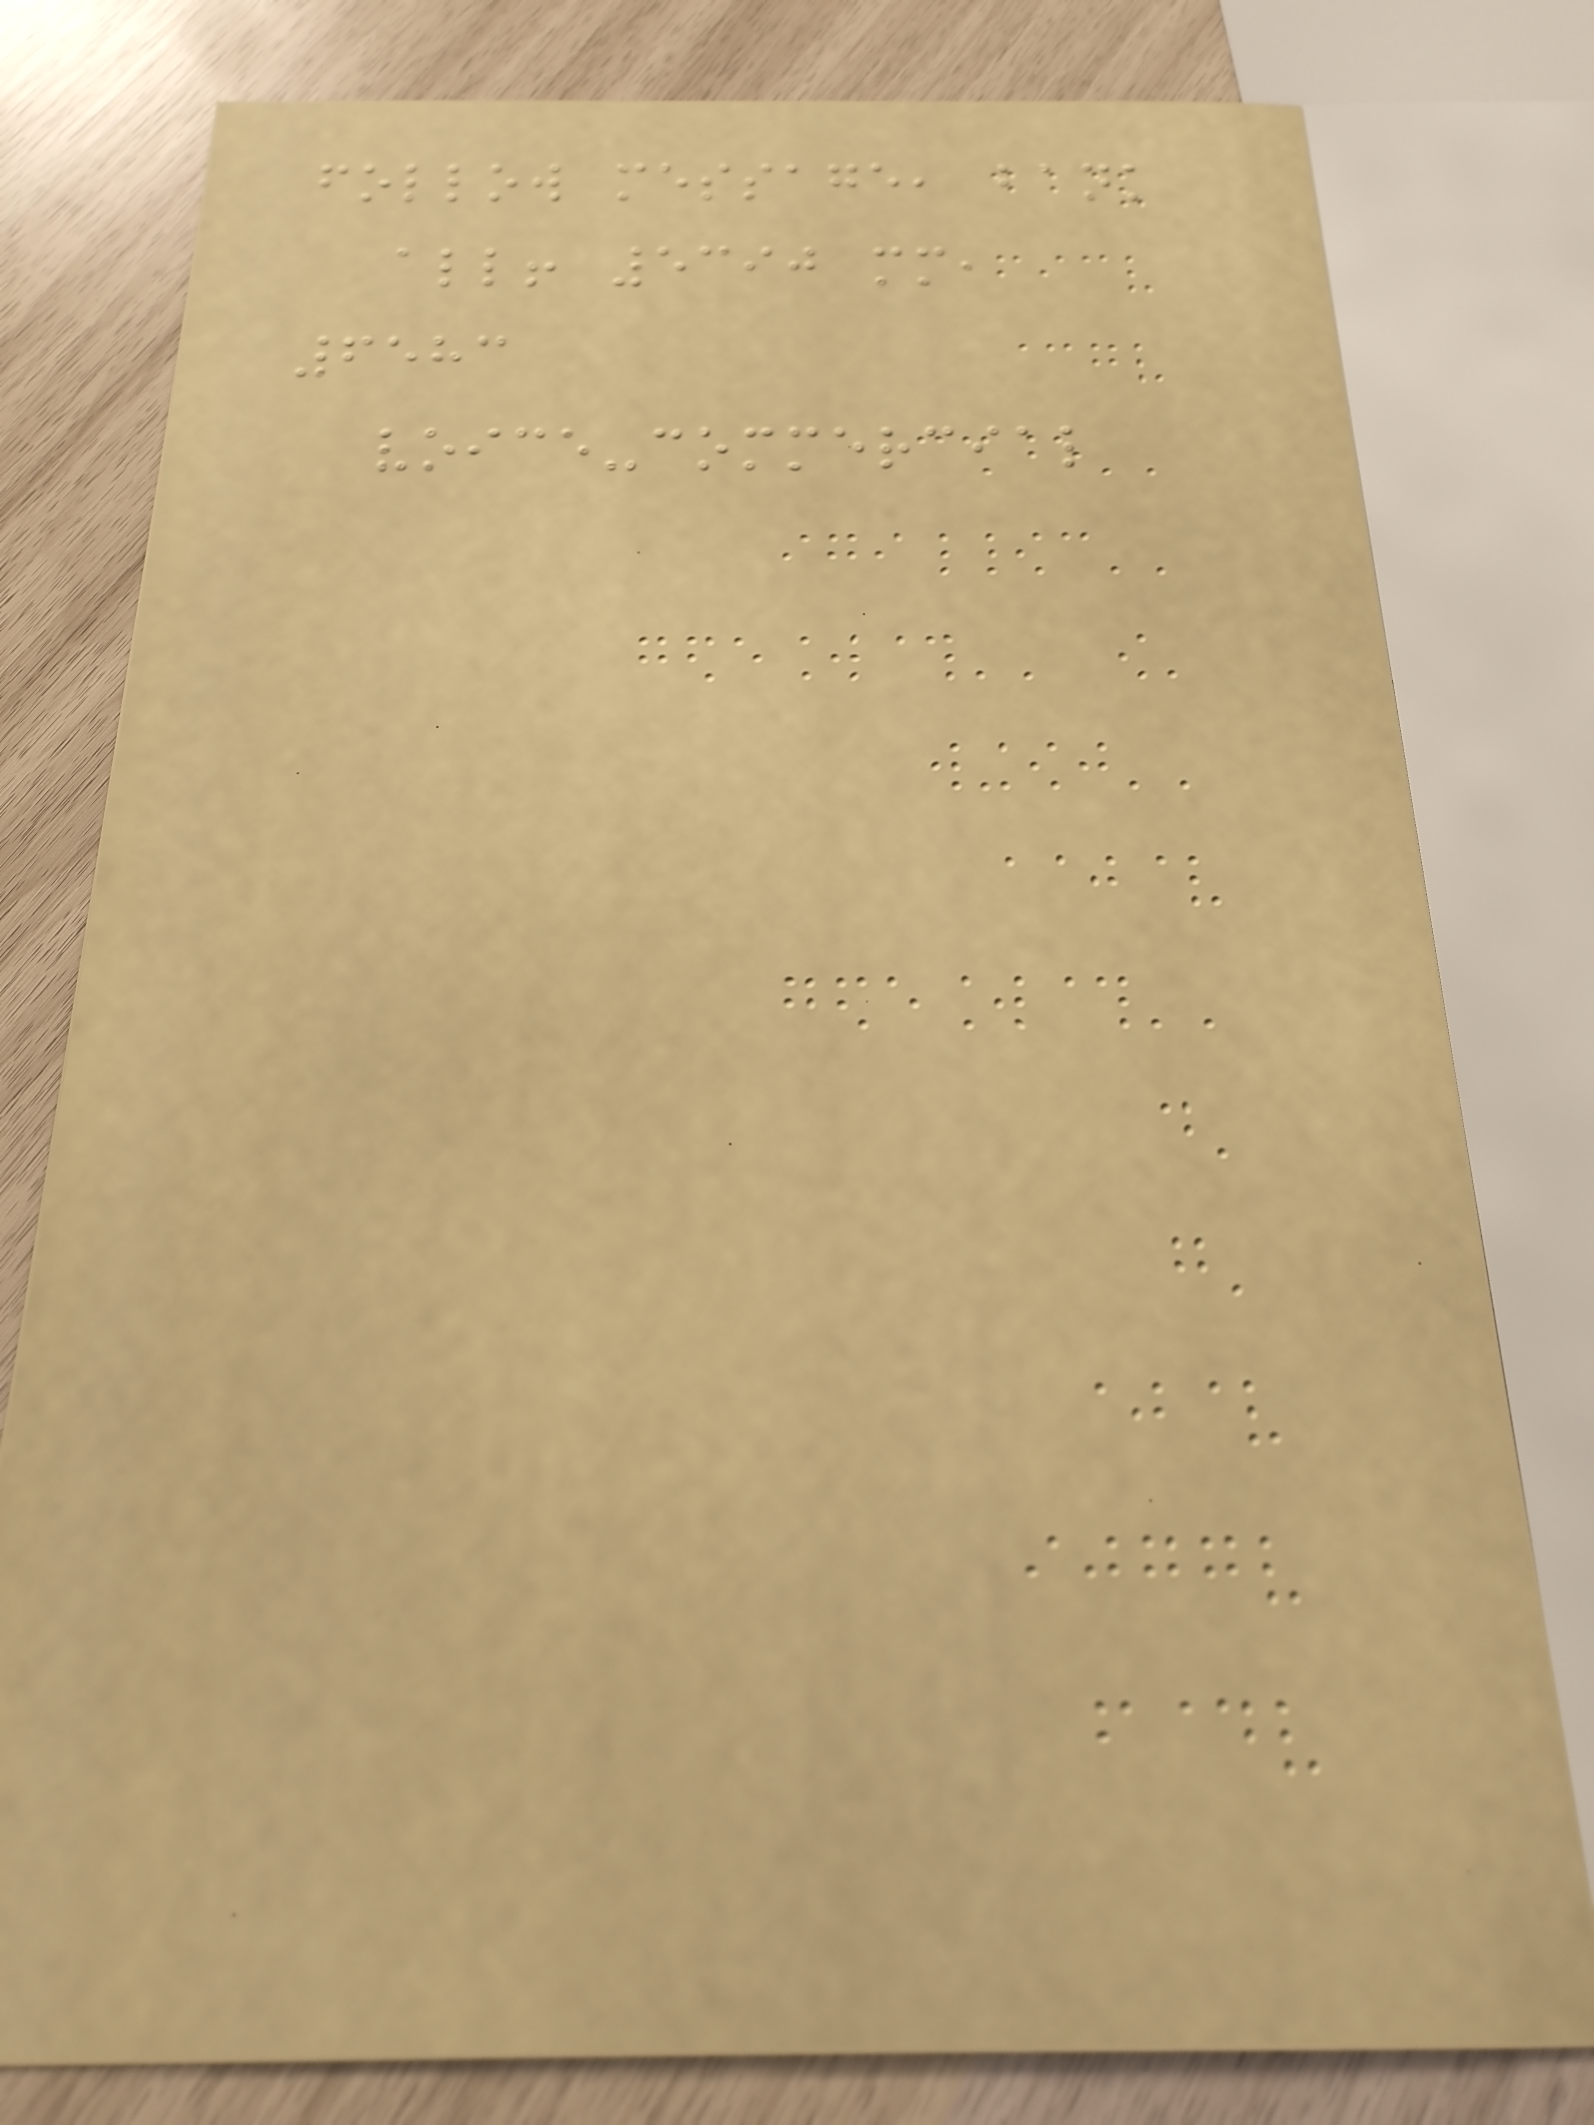follow message, bank
all! 5390 mm,
6583
voice-commercial
